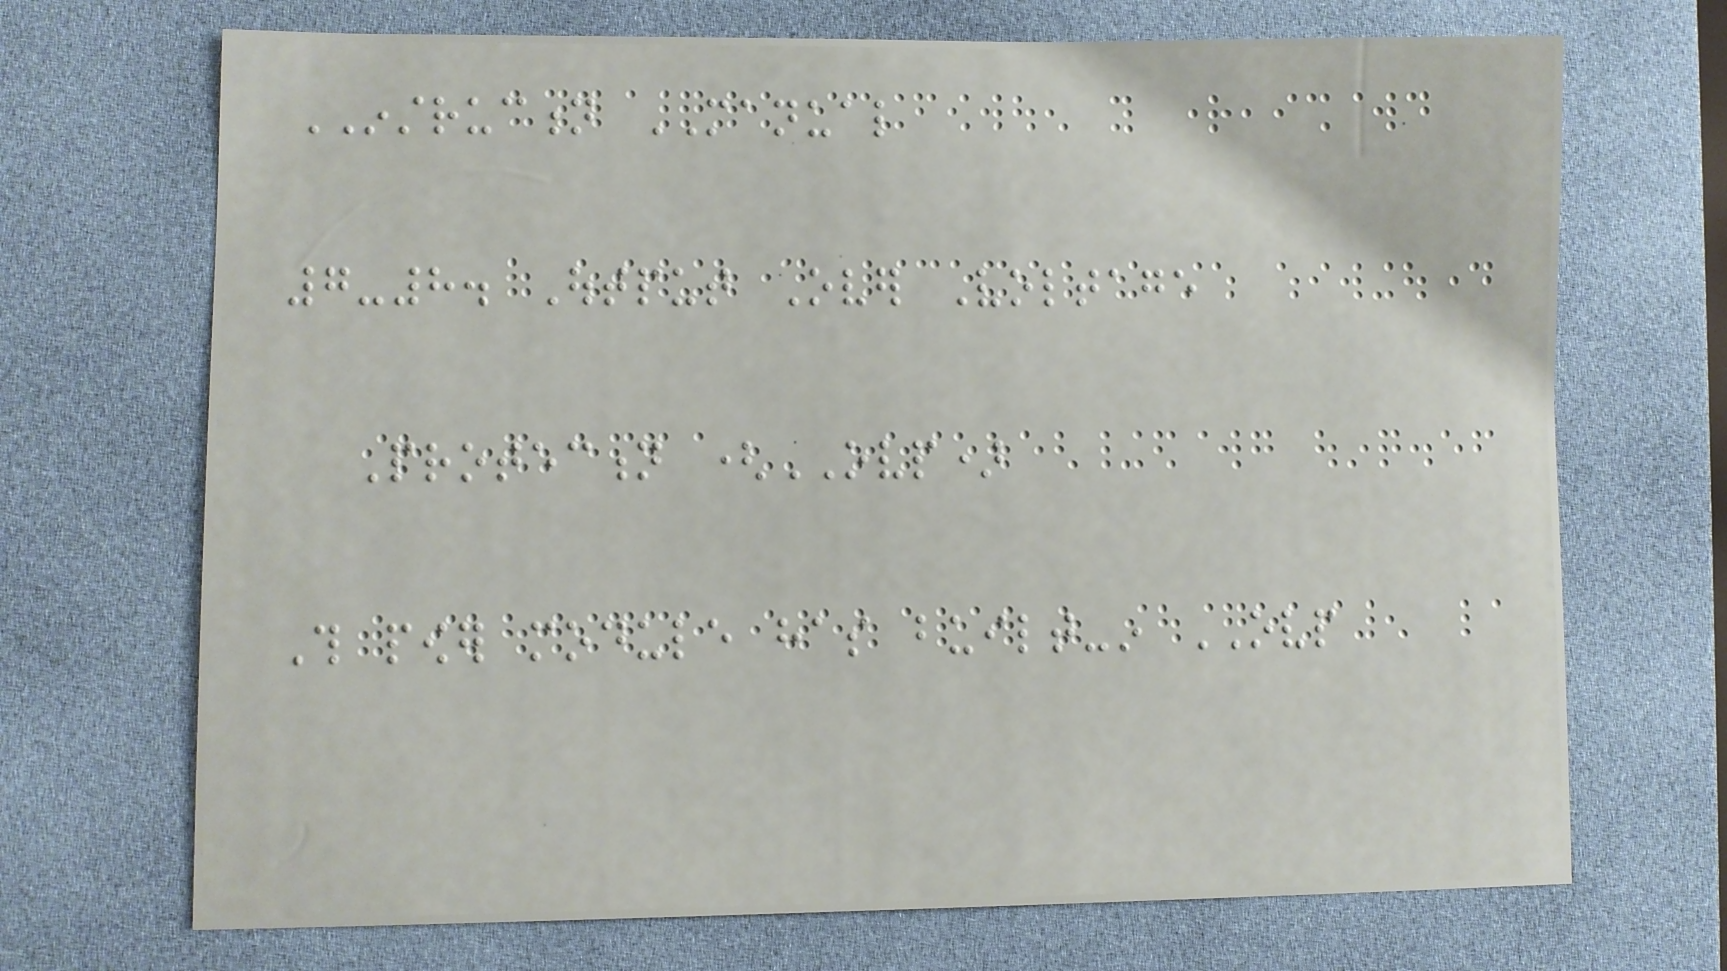INSTRUCTION MANUAL
7-8. Output Over Voltage
Protection (OVP)
This power module has built-in OVP
